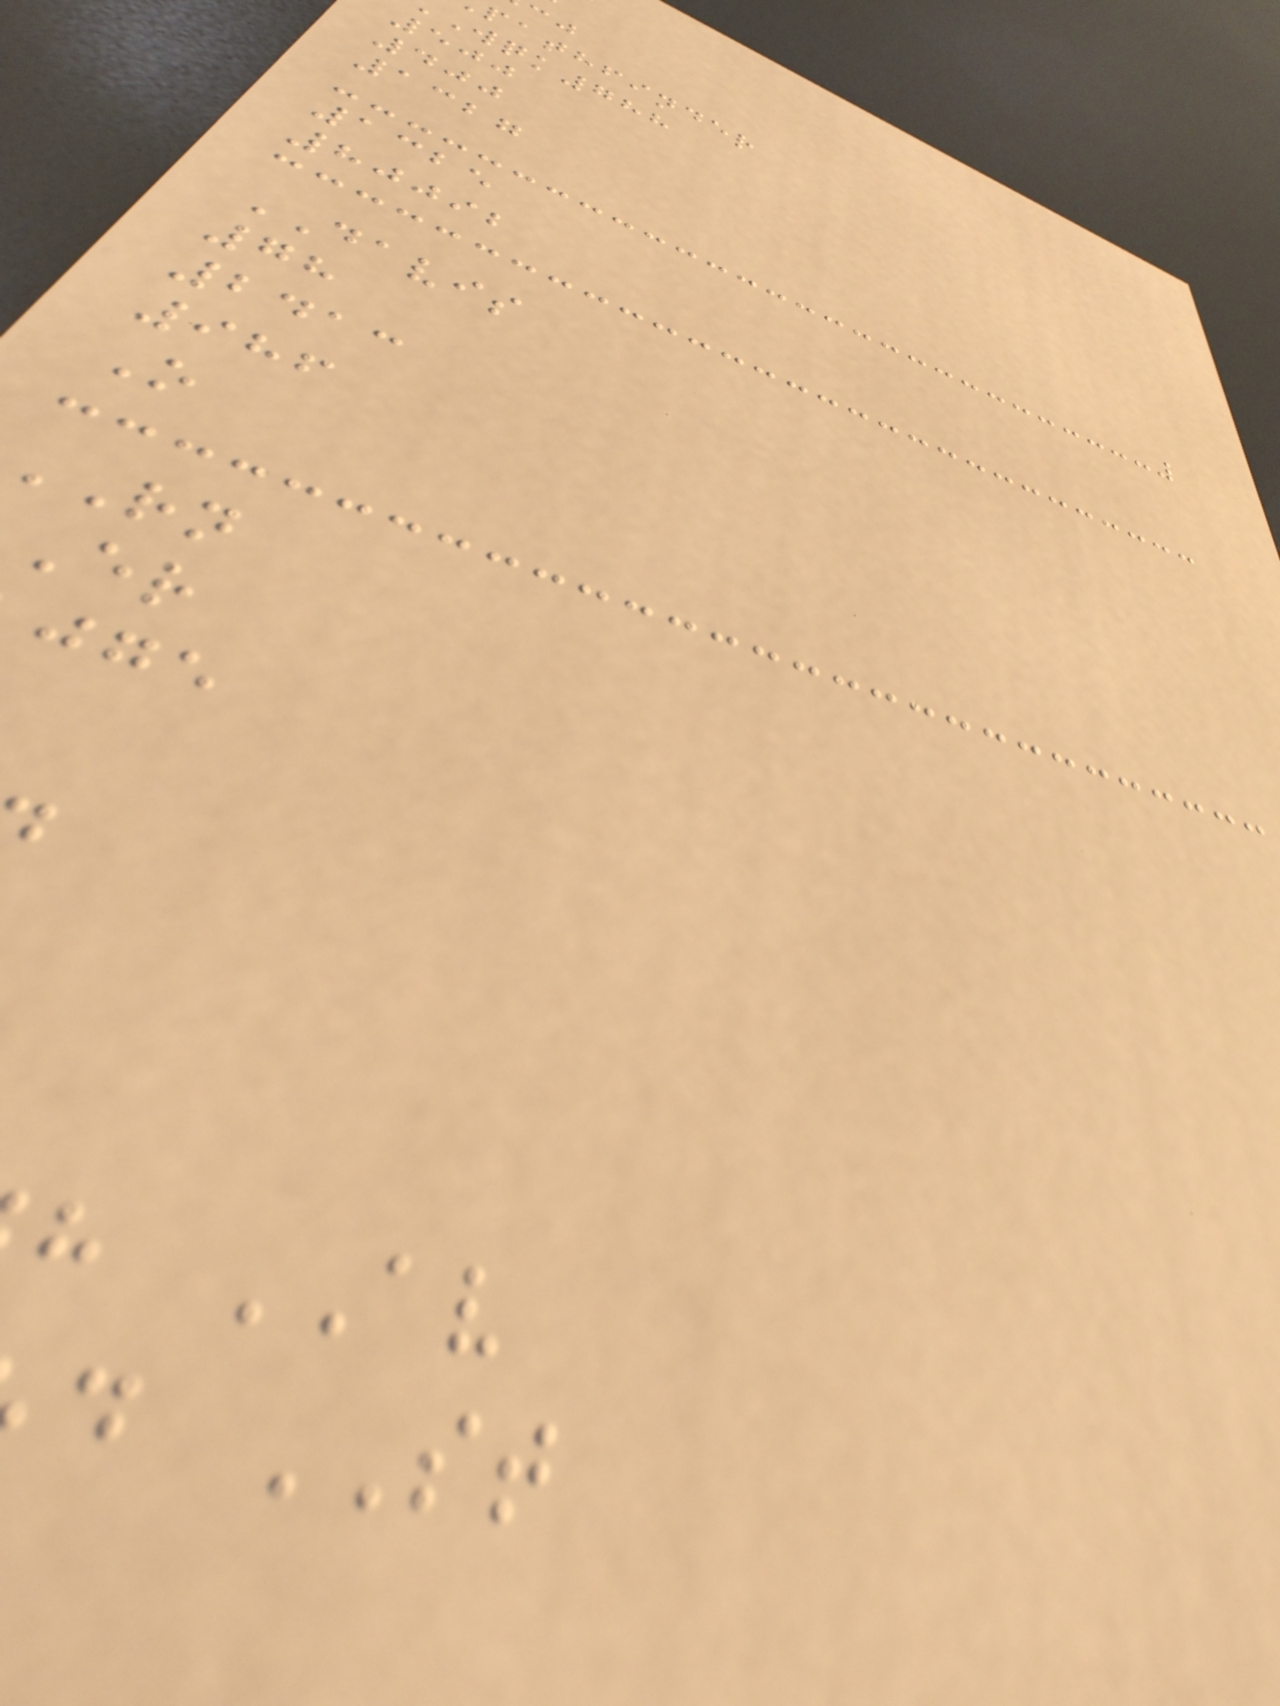pathfinder
wqk788
500
400
1327
1325
80092
DAVIS
78
2413
986
O
h AV
d ST
